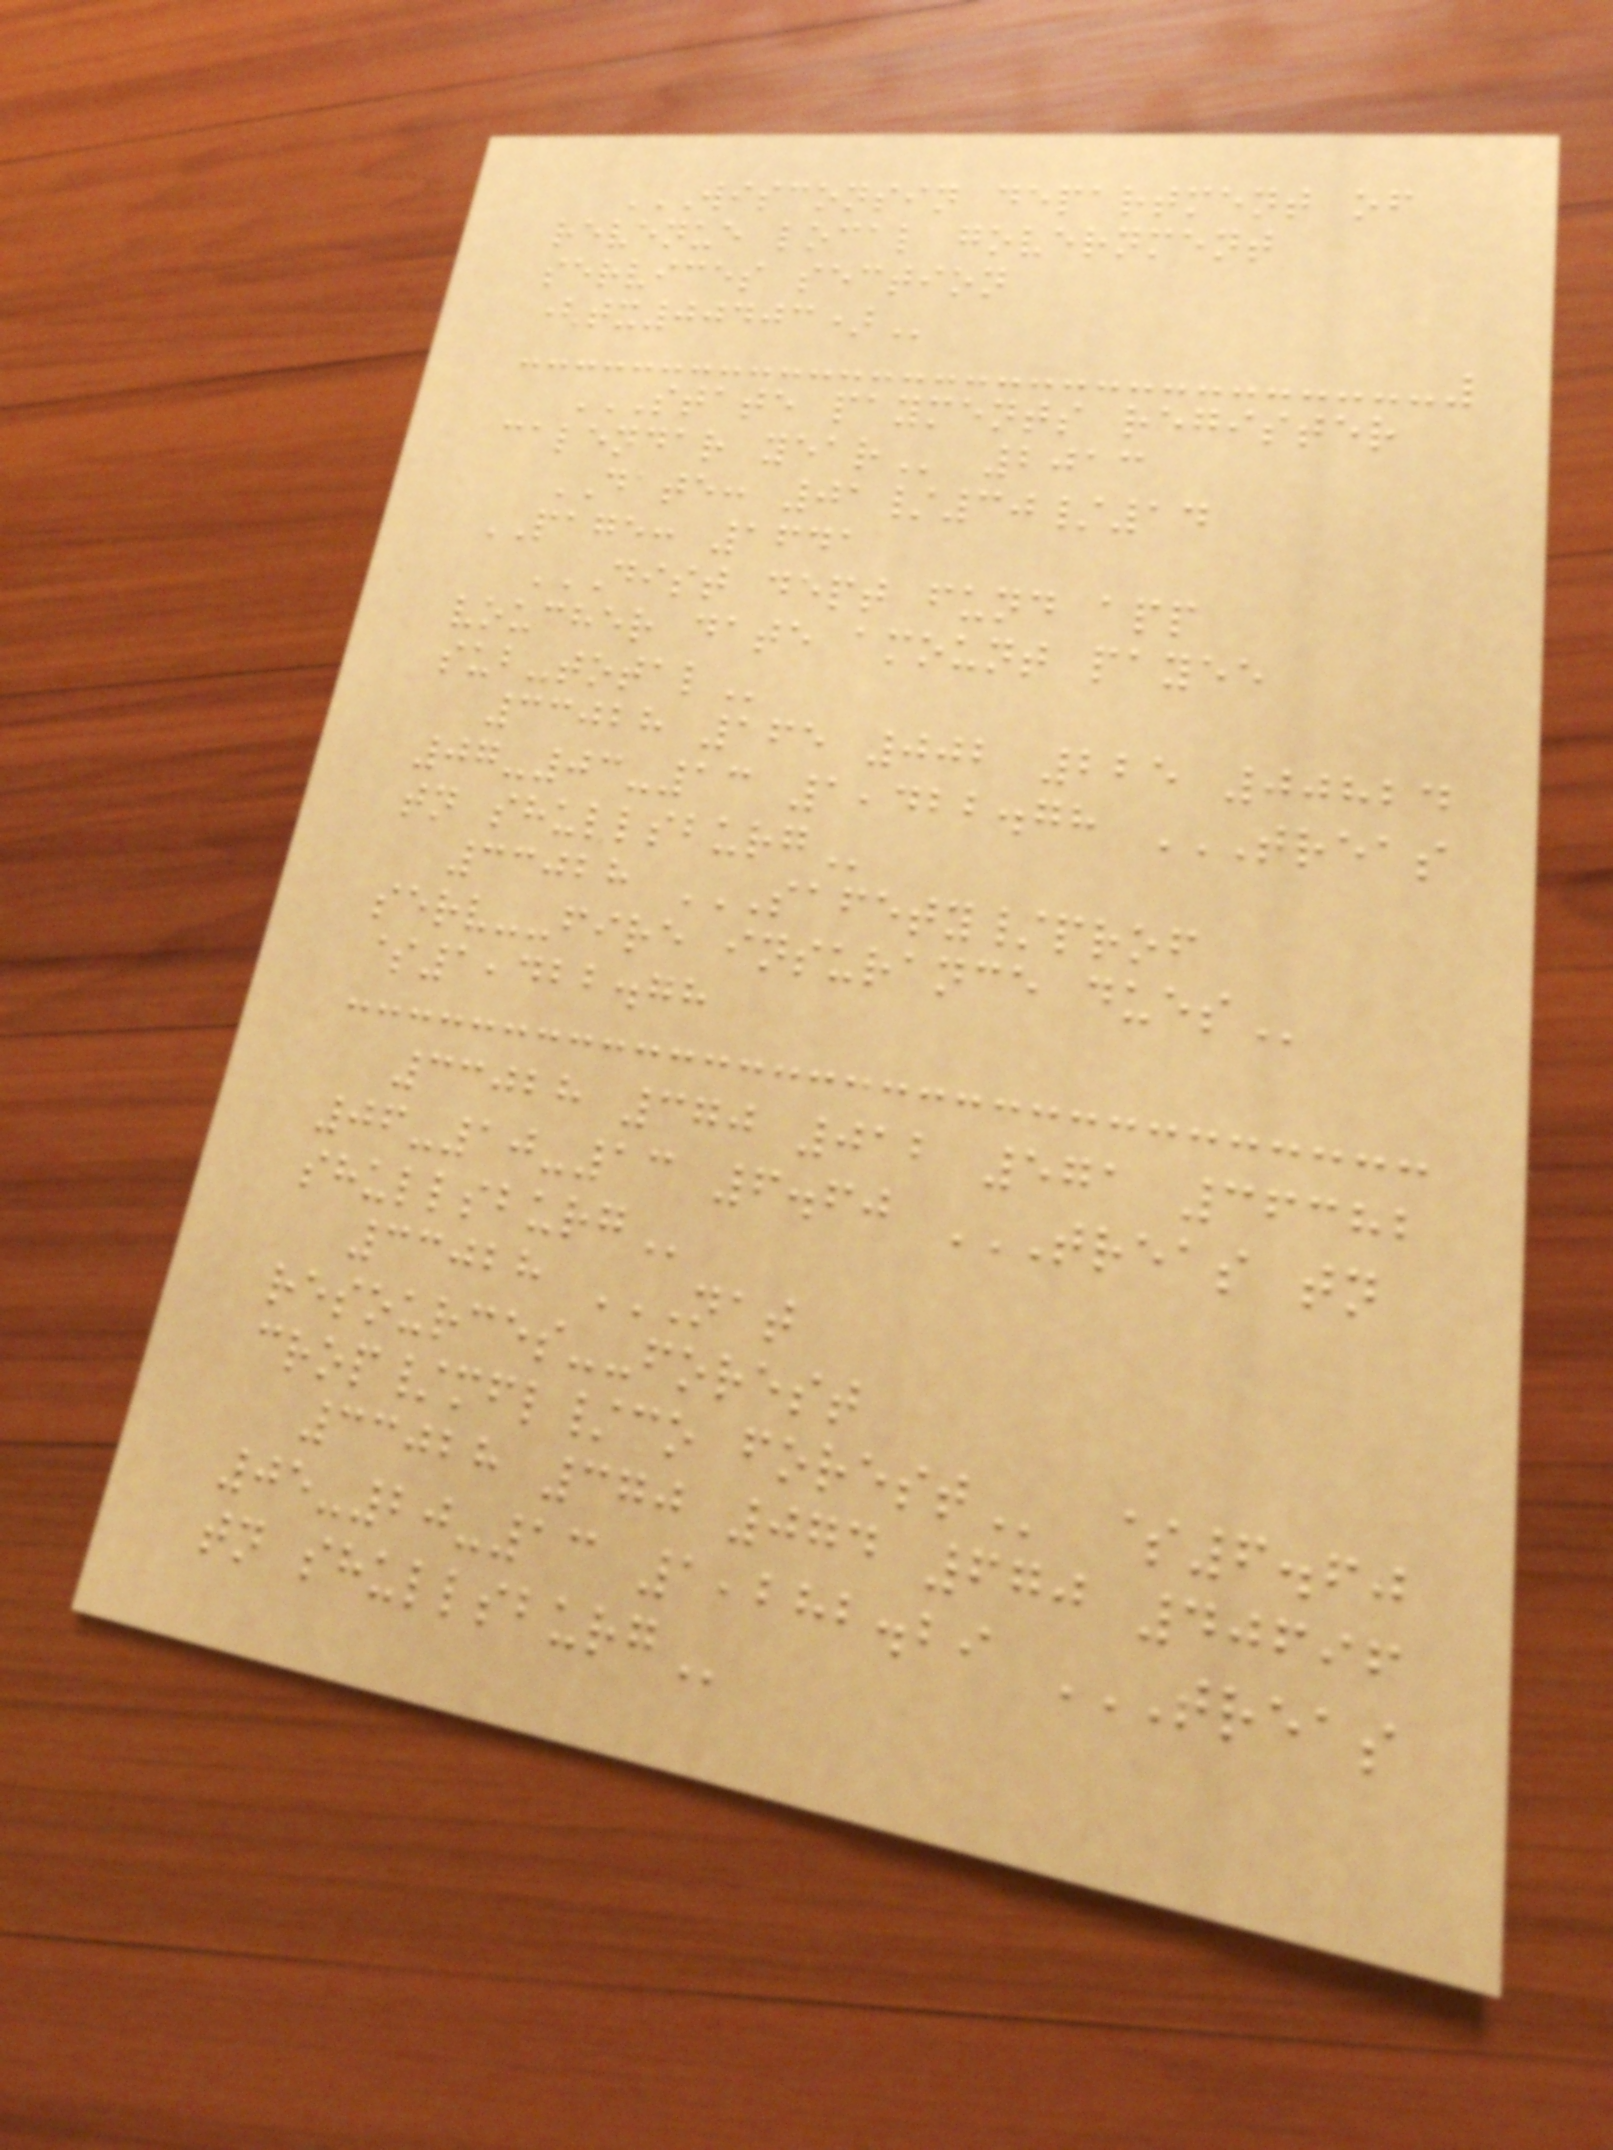WISCONSIN DEPARTMENT OF
REVENUE LOCAL GOVERNMENT
SERVICES SECTION
(TX00403)
STATE PAYMENTS REGISTER
CALENDAR YEAR 2013
DATE: 01/30/14
PAGE: 1641
DIST DEPT FUND APP
VOUCHER DATE AMOUNT PAYEE
SUB-TOTAL
33028 165 002 225 00824
07-03-13 1,422.78 TREAS
TN SHULLSBURG
33028 SAFETY/PROF
SERV--FIRE INSURANCE DUES
$1,422.78
33028 370 012 571 36382
06-10-13 6.60 TREAS TN
SHULLSBURG
33028 NAT
RESOURCES--FOREST
CROP/MFL/CO FOREST $6.60
33028 370 074 670 40696
05-20-13 1,282.29 TREAS
TN SHULLSBURG
